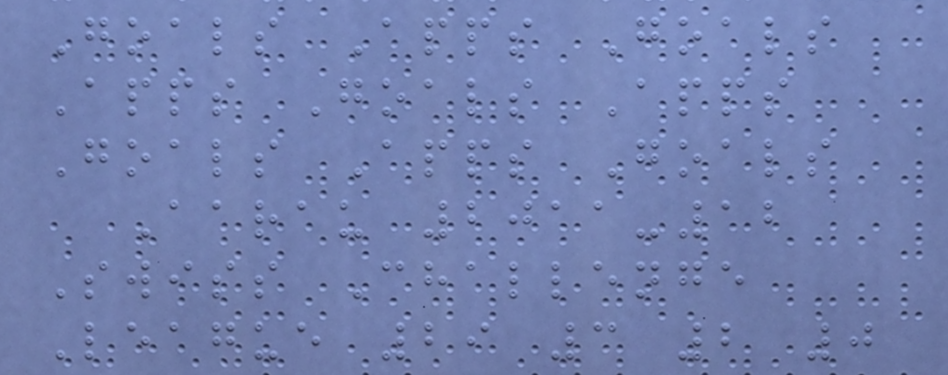Goals Apps Goals
Apps Goals Apps
Goals Apps Goals
Aarau 2011-12
Swiss Challenge
League 29 3 2 0
